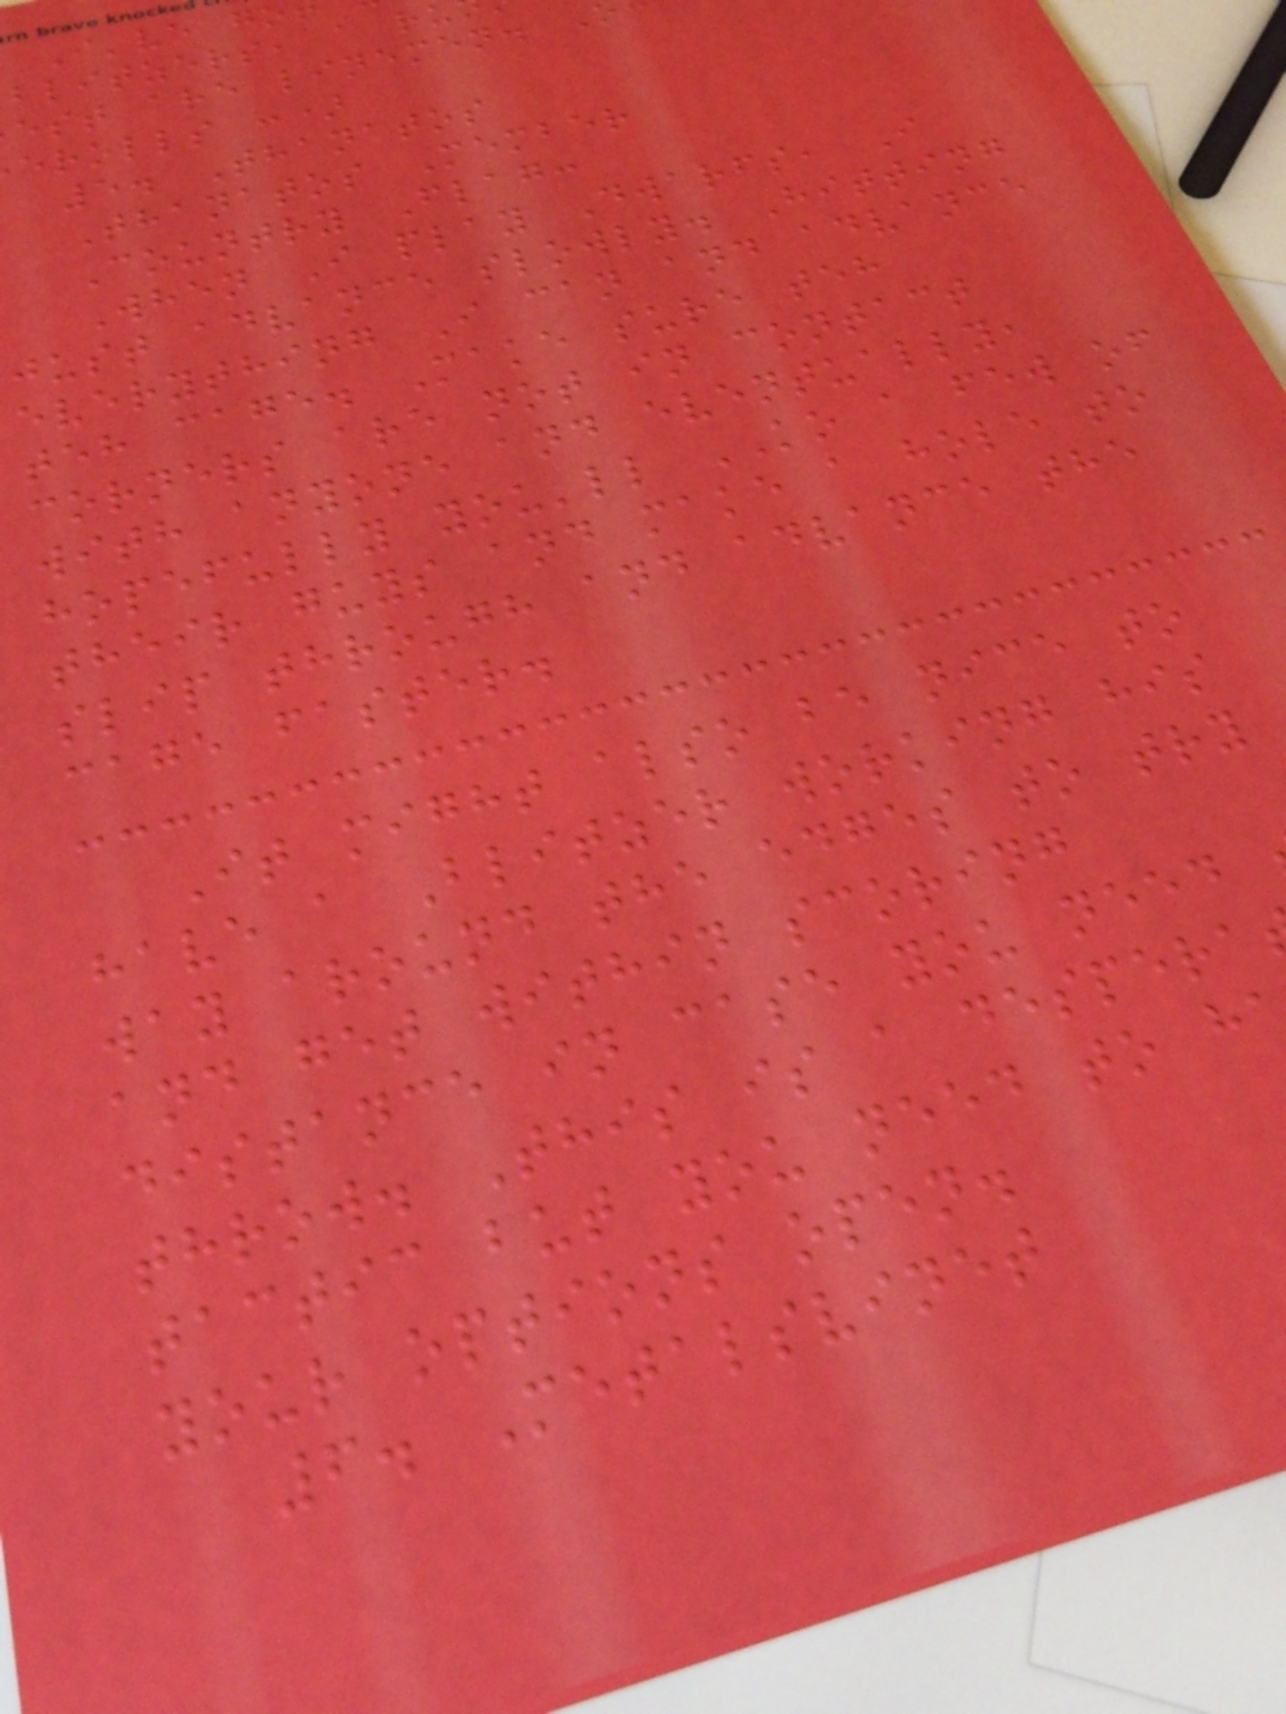I've go
blitzers, a ru
est are linemen.
erolls :)
5. Thanatos
Thanatos Member
Country Flag:
When I play Dwarfs, I
just advance slowly. Hitting
everything I can and advance
teh cage. Make sure teh
corners are not in contact
with anyone and eventually,
hopefully you'll KO a few of
their guys and make a hole to
slip through and advance the
cage faster.
It might also be nice to
have a Blitzer working his
way around the edges to try
and get within scoring
distance in case you need
throw. This is a despera
tactic but you need to h
your options open.
6. Metalsvinet
